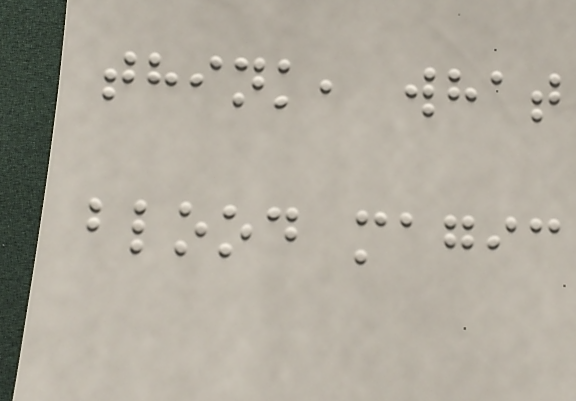think, what
blood magic
